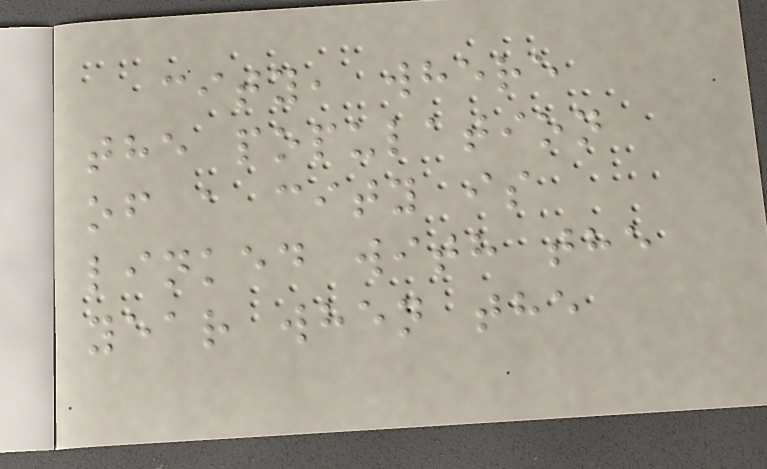city, where
the population
of a city is
linked with the
year when the
